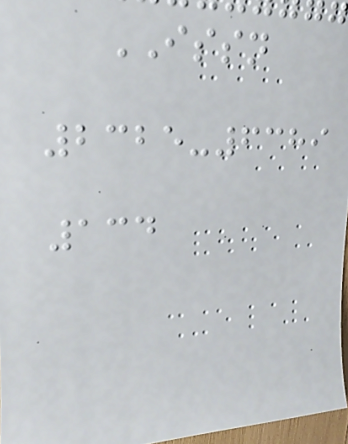ISSN
2325-6389
134
